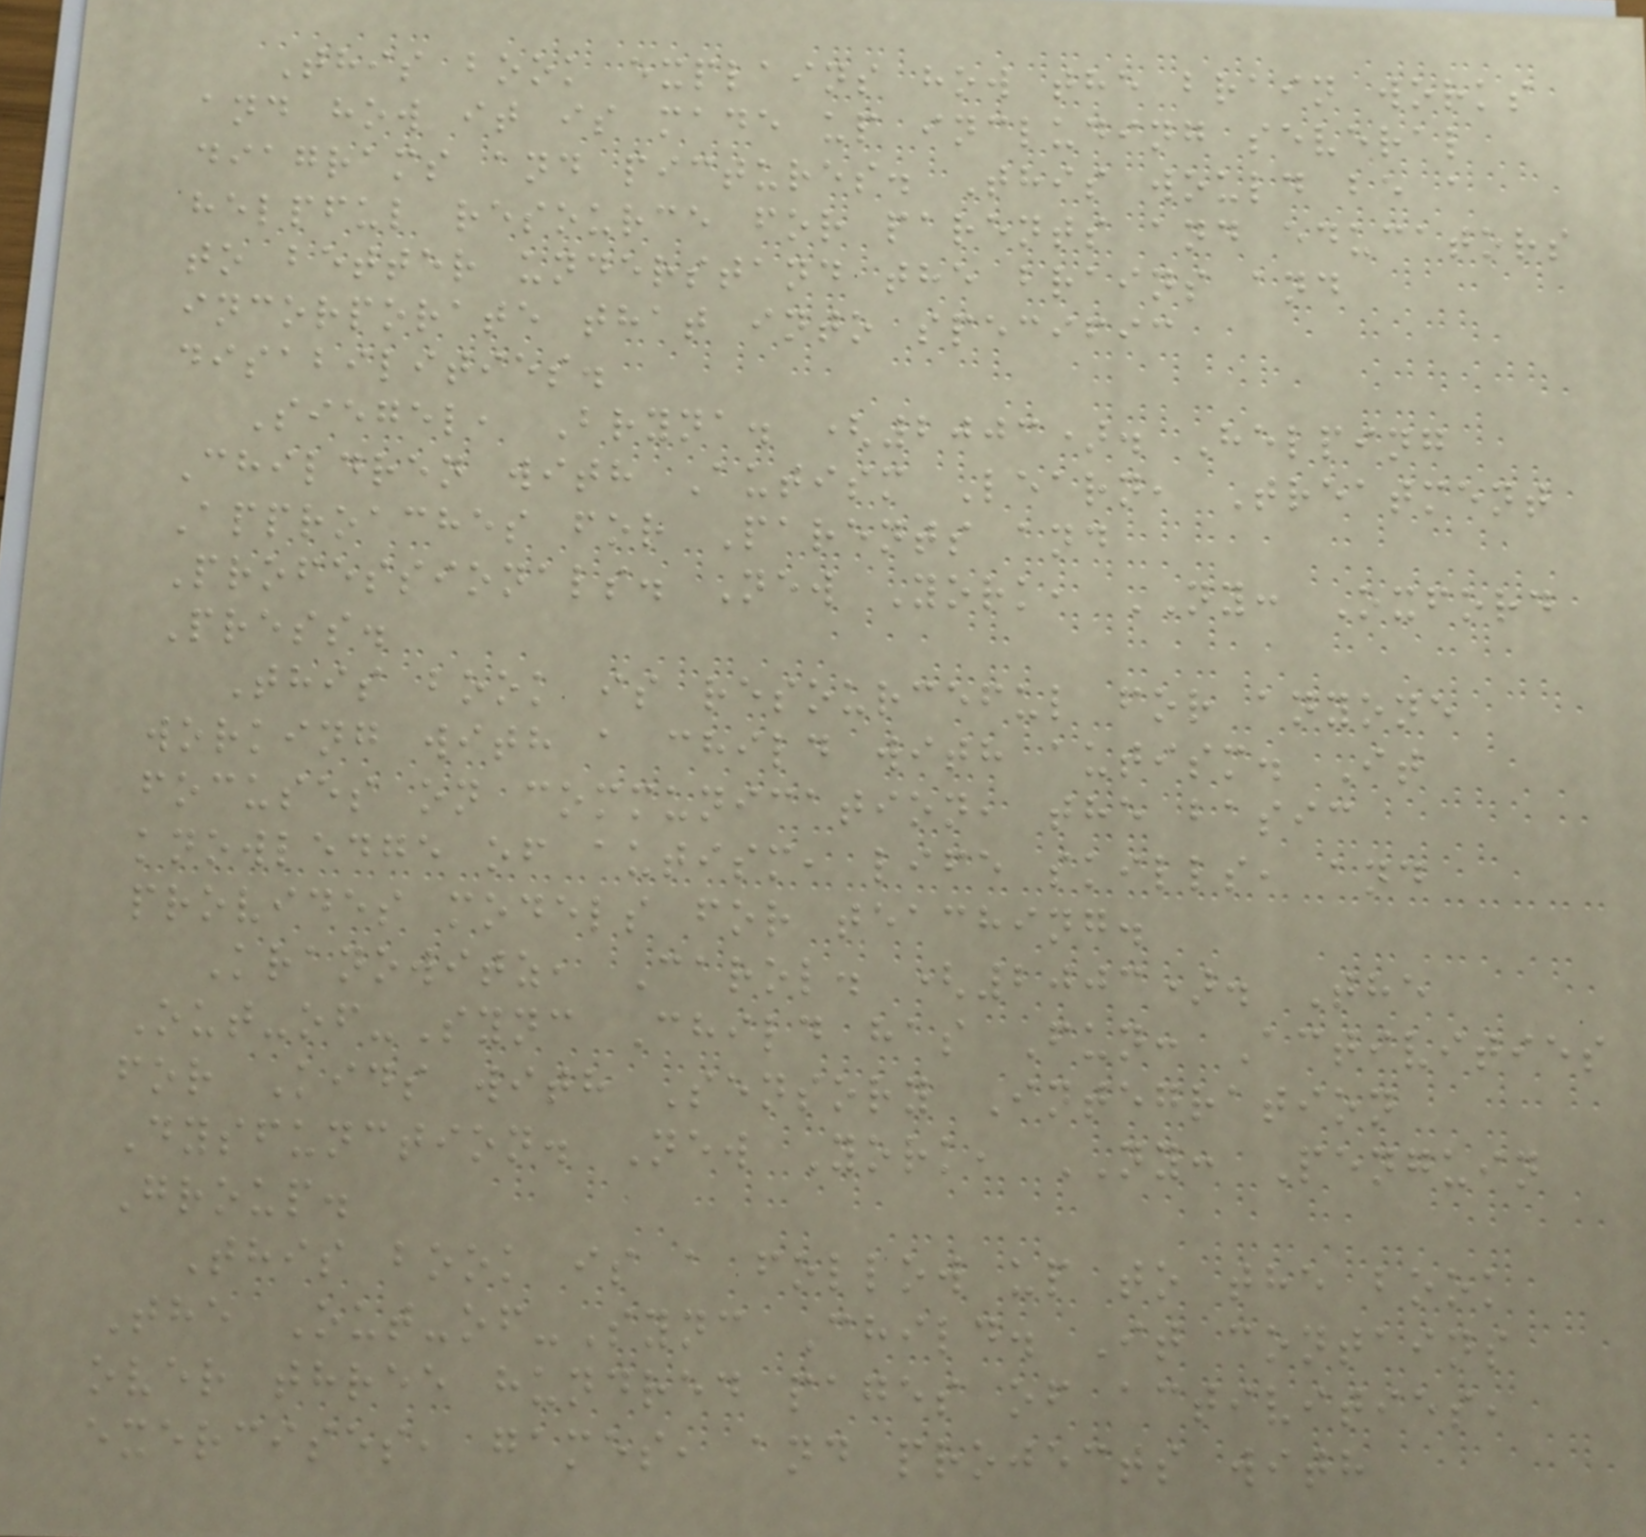This book explains how the brain works
and how it is made up including several
diagrams and pictures. This would be a
helpful resource for parents and educators
to better understand the brains and
incorporate that into specific
disabilities.
Siegel, Bryna. (2003). Helping
Children with Autism Learn, Treatment
Approaches for Parents and
Professionals. New York, NY: Oxford
Press.
This book is resourceful for anyone
working with a child with autism. It
focuses on communication, the basic
knowledge of autism, life skills, and
provides models for teaching.
Kranowitz, Carol. (2003). The
Out-of-Sync Child has Fun: Activities
for Kids with Sensory Integration
Dysfunction. New York, NY: Penguin
Group.
This book is a follow up to the book
The Out-of-Sync Child. It contains
over three hundred pages of activities,
exercises, games, and projects with
